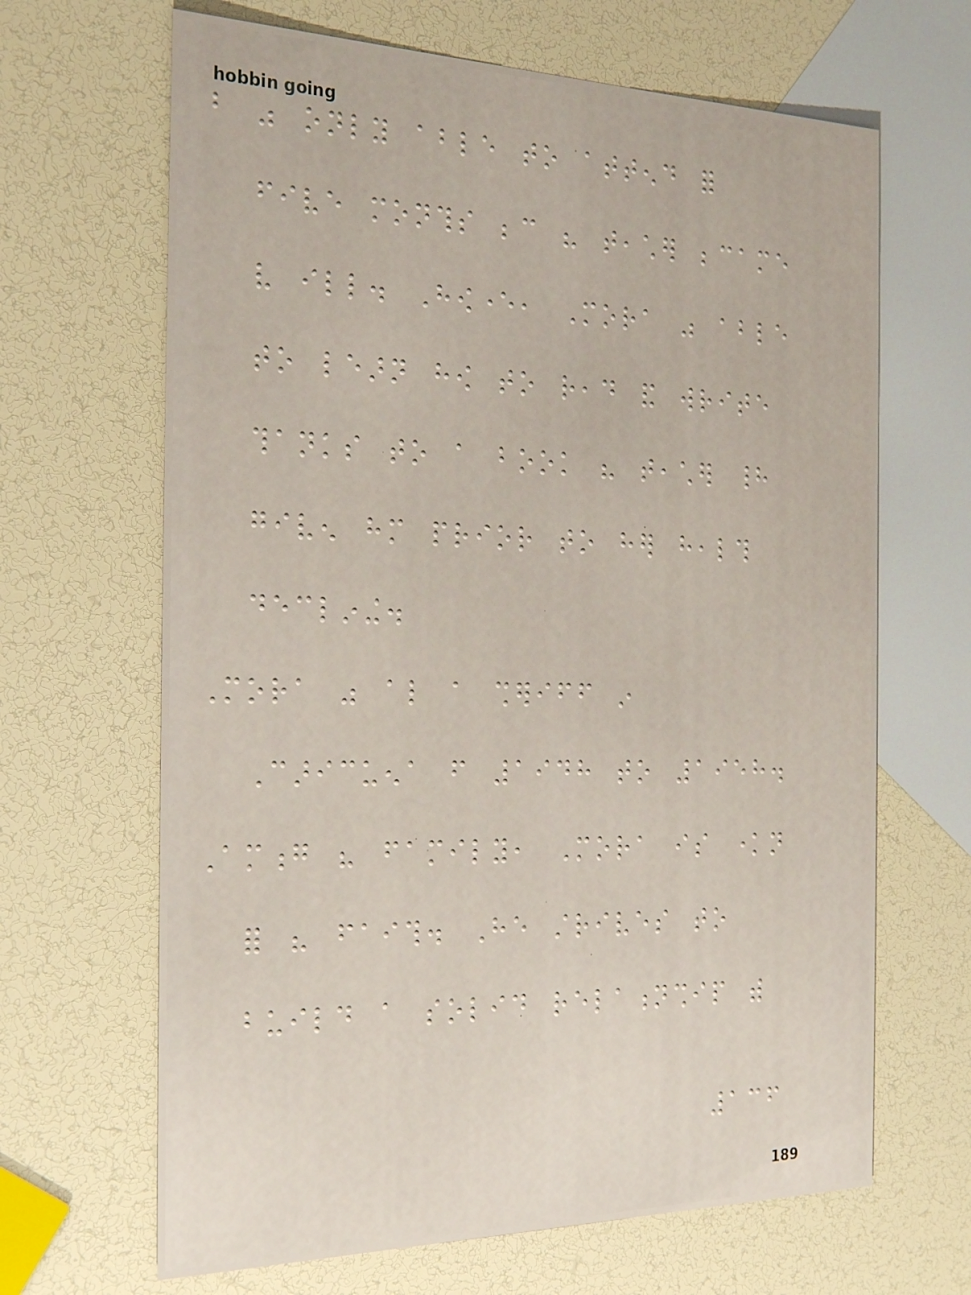but was only able to attend for
five months because his teacher became
very ill. However, Mora was able
to learn how to read and write
thanks to a book his teacher had
given him prior to her health
declining.
Mora was also a sheriff in
Caricuena from 1948 to 1958.
Among his family, Mora is known
for his faith. He strives to
build a solid relationship with
136
